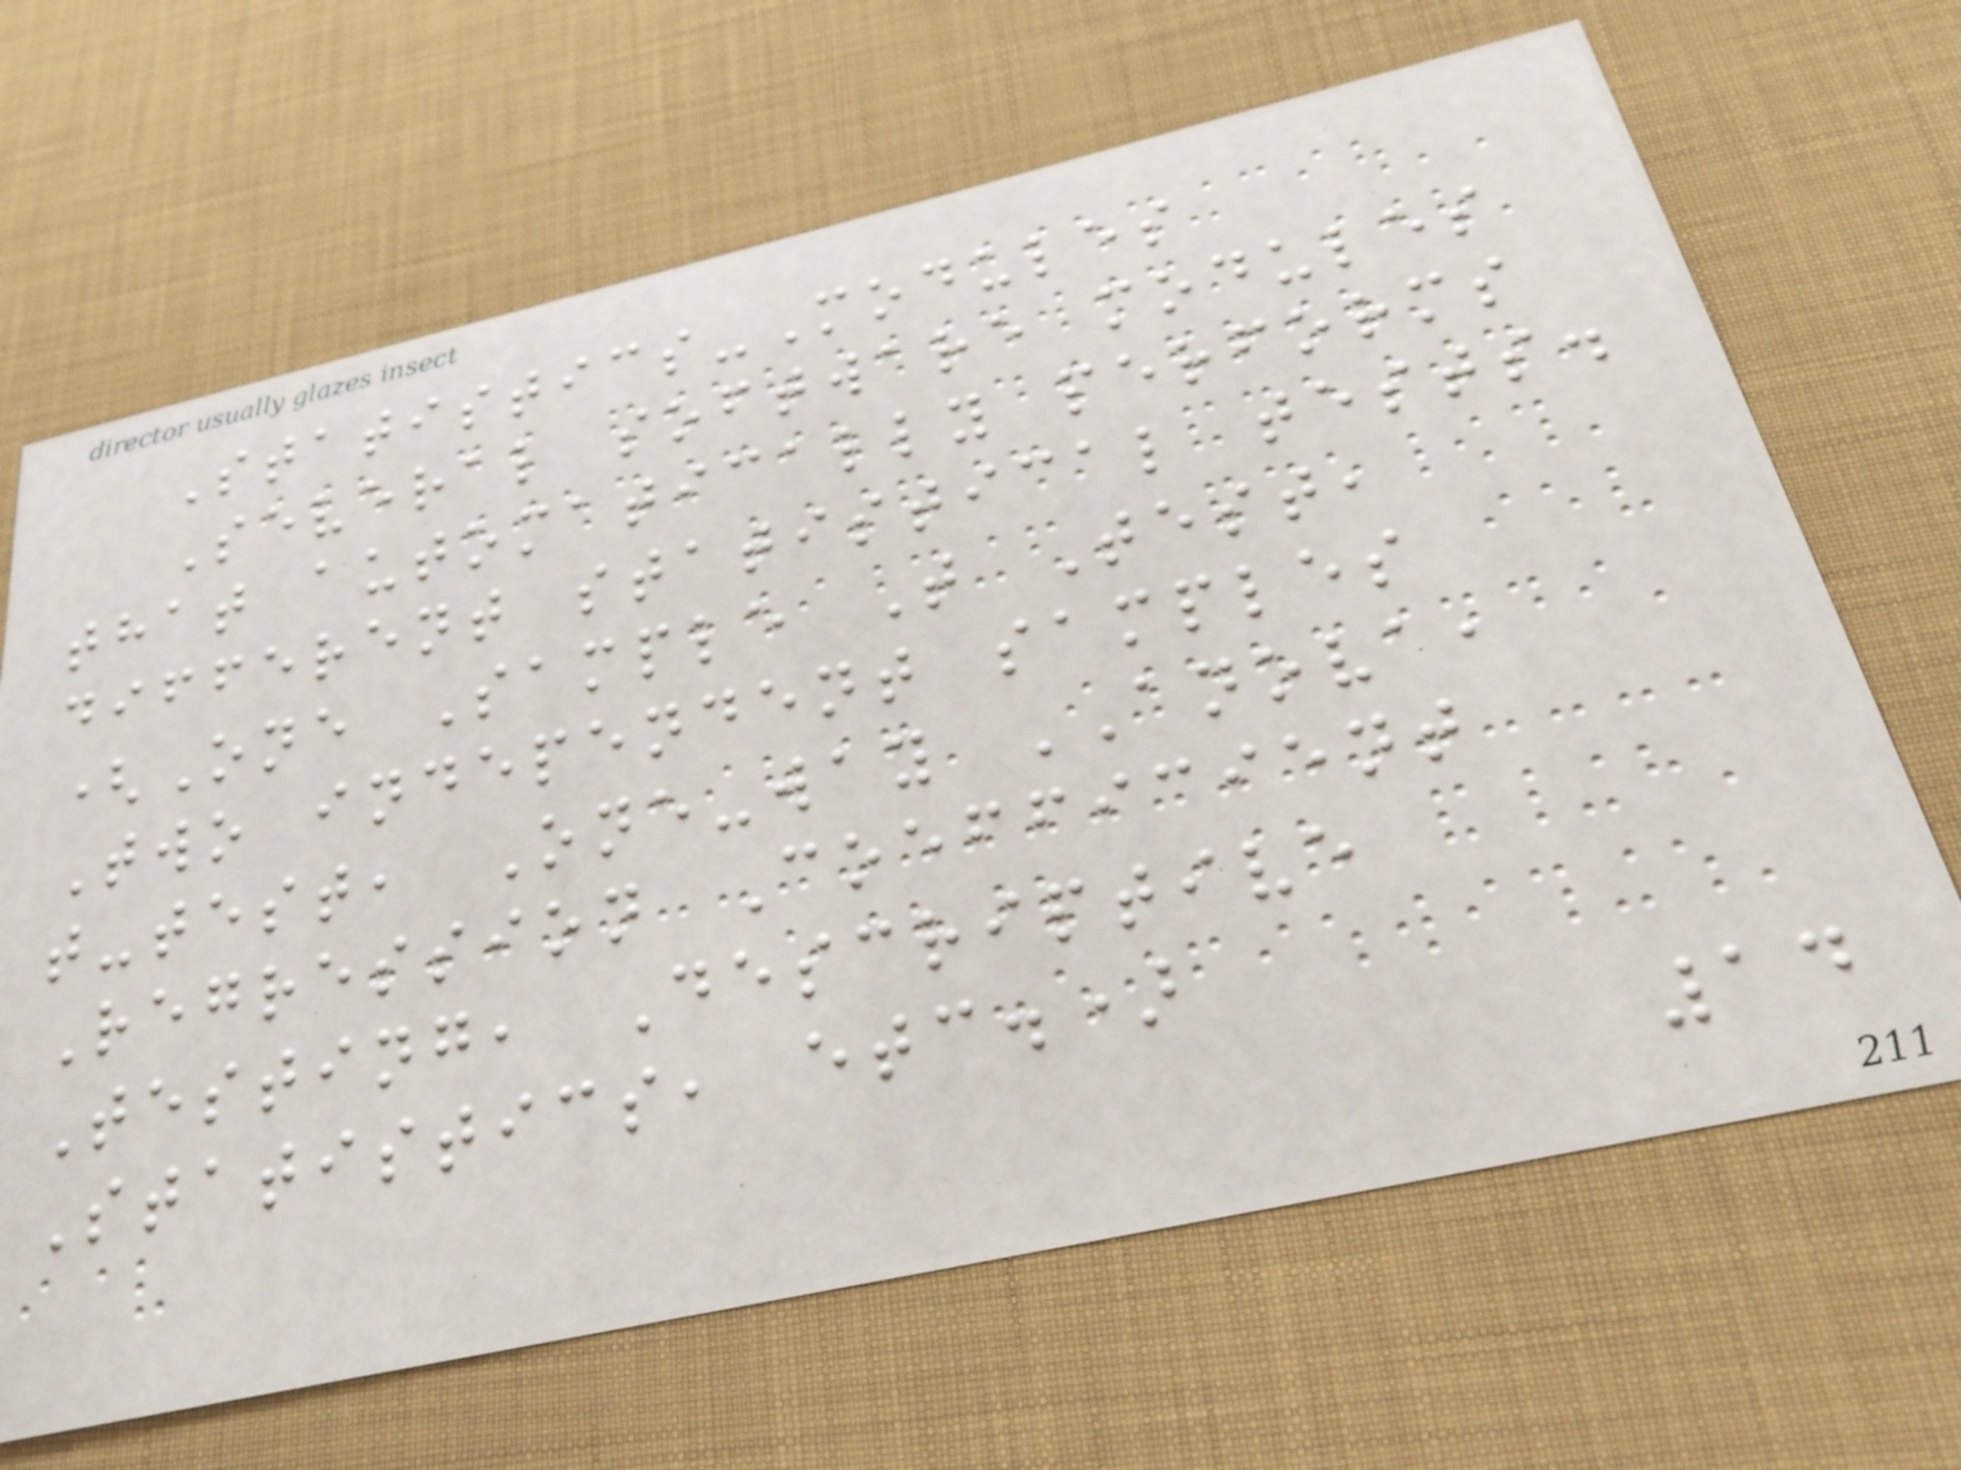Statistics-Modules
Several software modules
that automatically performs
different statistical tests.
(One Sample T Test,
Two independent samples
t-test, One-way ANOVA,
Regression Coefficient
Testing, Descriptive
Statistics, etc.)
14
